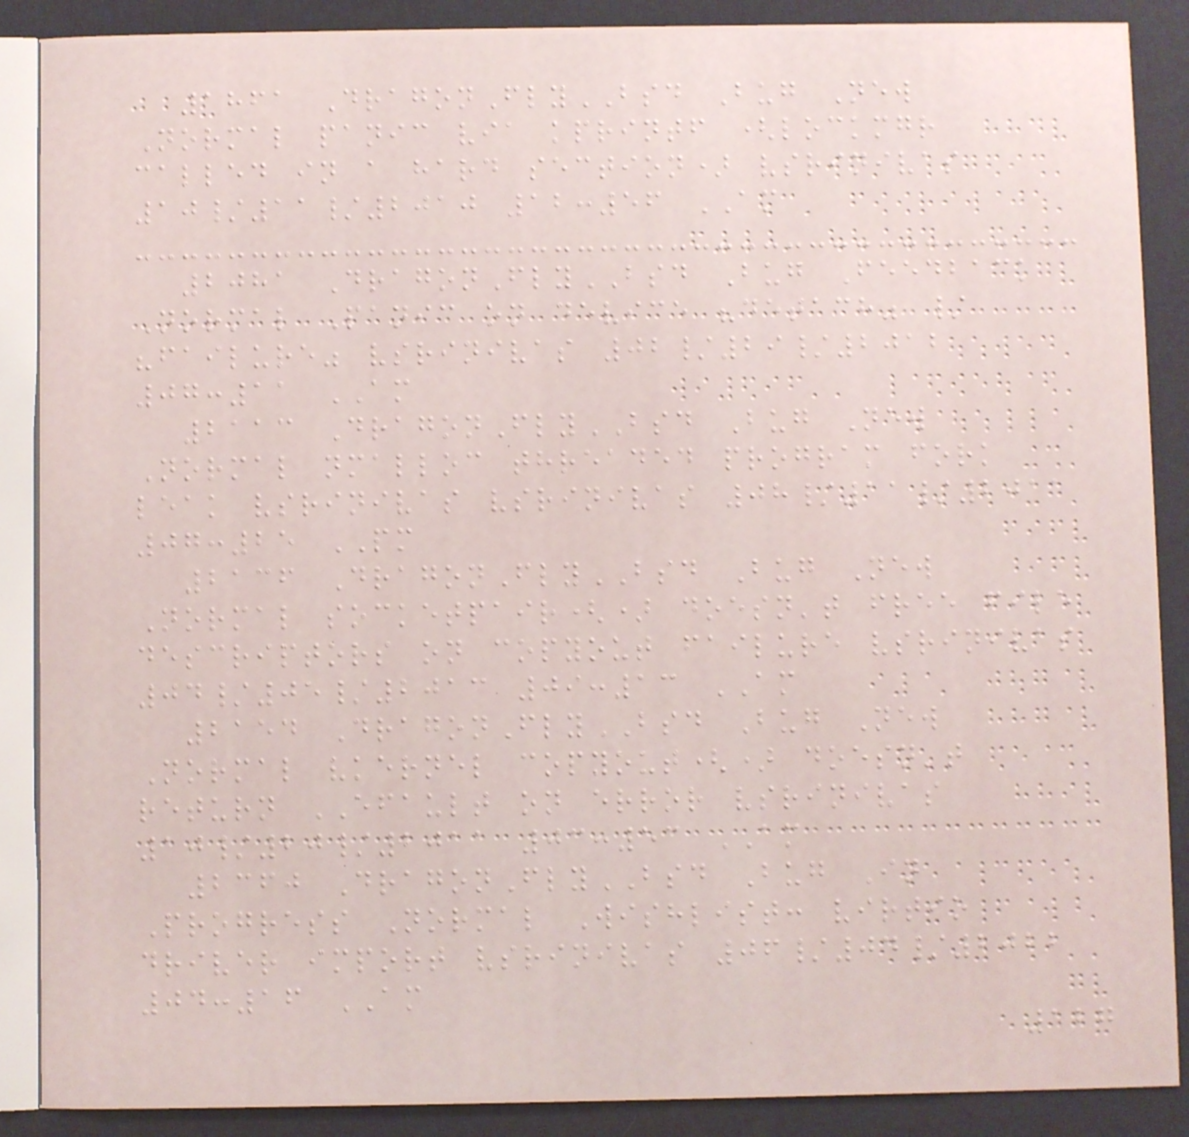1861 DragonFlyBSD Bug New
Normal panic via kprintf (lockmgr
called in a hard section) vsrinivas
10/11/2010 12:56 AM
2081 DragonFlyBSD Bug Feedback
Normal Panic on device "detach" /
"failure" vsrinivas 02/29/2012
07:11 AM
2113 DragonFlyBSD Bug New
Normal nmalloc threaded program fork
leak vsrinivas vsrinivas 08/11/2011
07:25 PM
2136 DragonFlyBSD Bug New
Normal socketpair() doesn't free file
descriptors on copyout failure vsrinivas
04/05/2013 09:13 AM
2154 DragonFlyBSD Bug New
Normal vkernel copyout() doesn't
return EFAULT on error vsrinivas
10/20/2011 03:53 AM
2360 DragonFlyBSD Bug In
Progress Normal Wishlist: virtio
driver import vsrinivas 06/04/2022
04:16 AM
127
